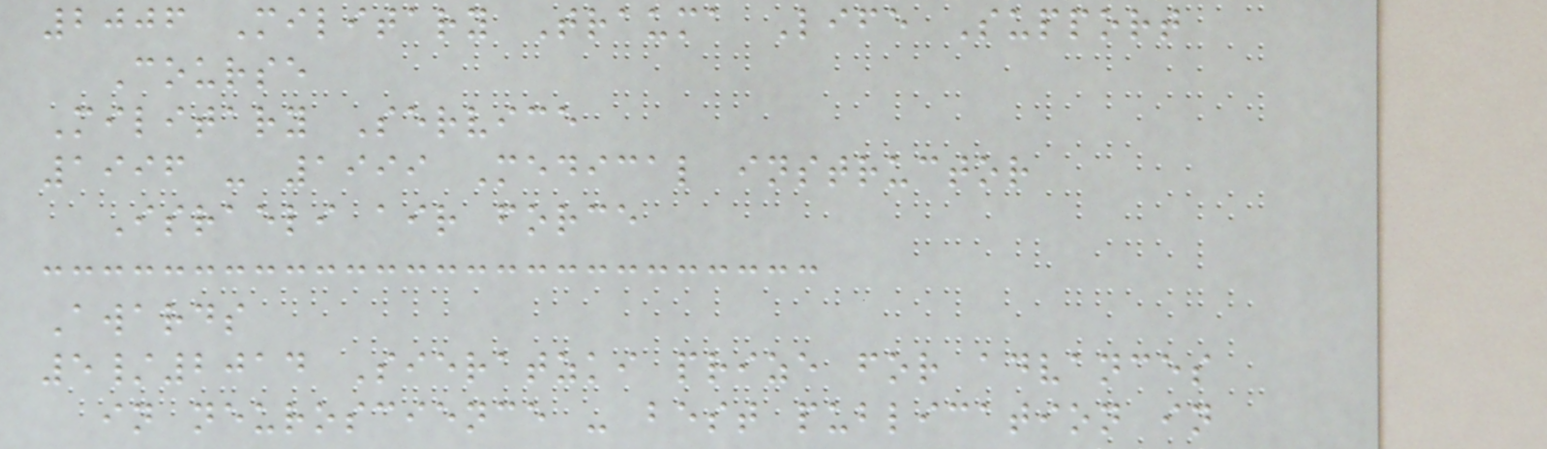2006 Military Trauma Life Support
Course
Military Service
1996 - 1999 Medical instructor
Israeli air force
Awards
5/2014 Sieratzki prize for advances
in neuroscience - best publication in
